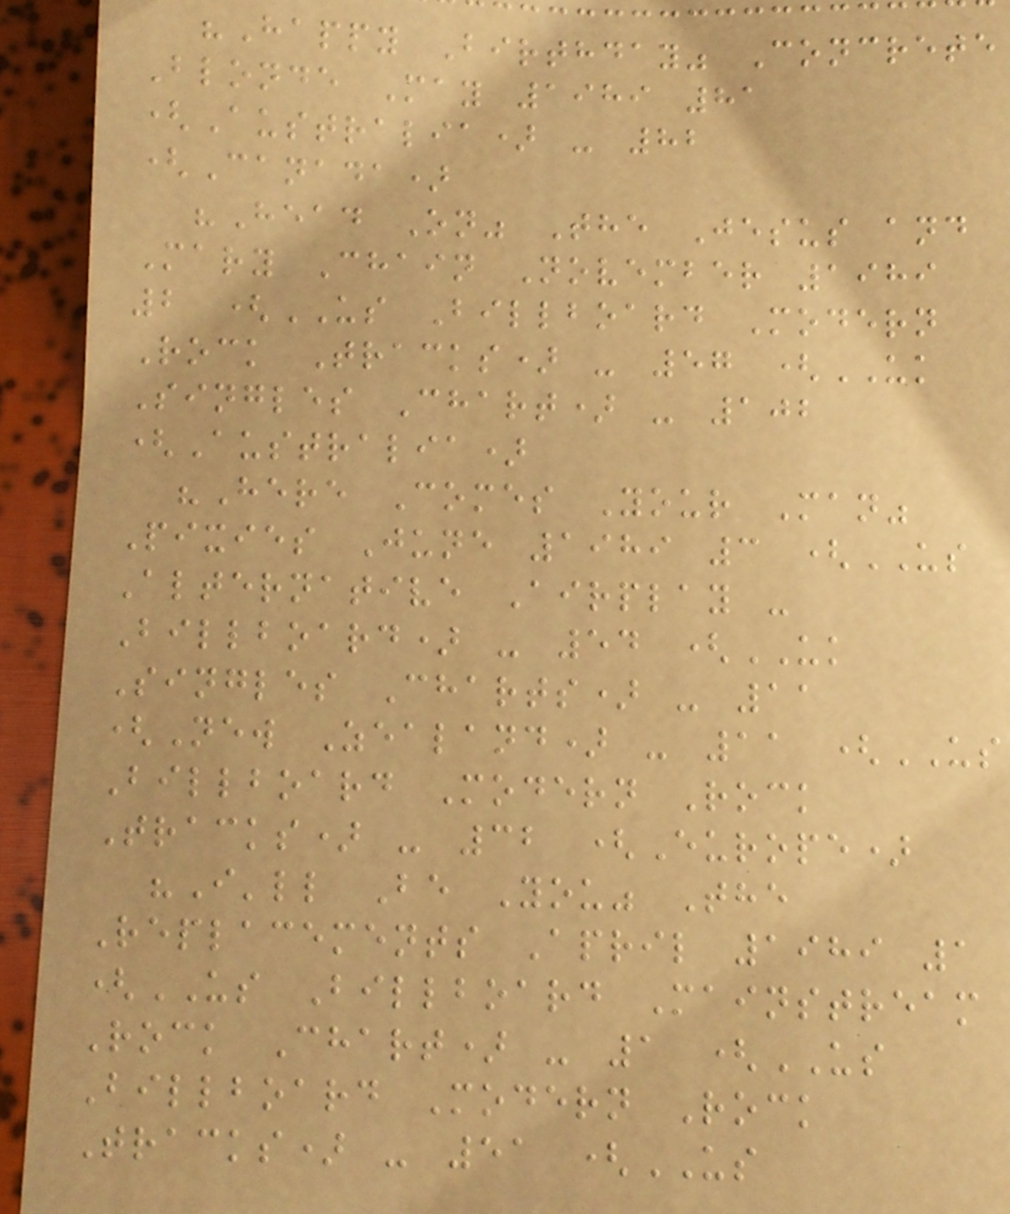"Happy Birthday" Concrete
Blonde May 1989 81
(Australia) - 82
(Canada)
"Head On" The Jesus and
Mary Chain November 1989
2 (US Billboard Modern
Rock Tracks) - 57 (UK
Singles Chart) - 102
(Australia)
"Here Comes Your Man"
Pixies June 1989 3 (US
Alternative Airplay -
Billboard) - 54 (UK
Singles Charts) - 11
(New Zealand) - 11 (US
Billboard Modern Rock
Tracks) - 32 (Europe)
"I'll Be You" The
Replacements April 1989 1
(US Billboard Mainstream
Rock Chart) - 1 (US
Billboard Modern Rock
Tracks) - 51 (US
